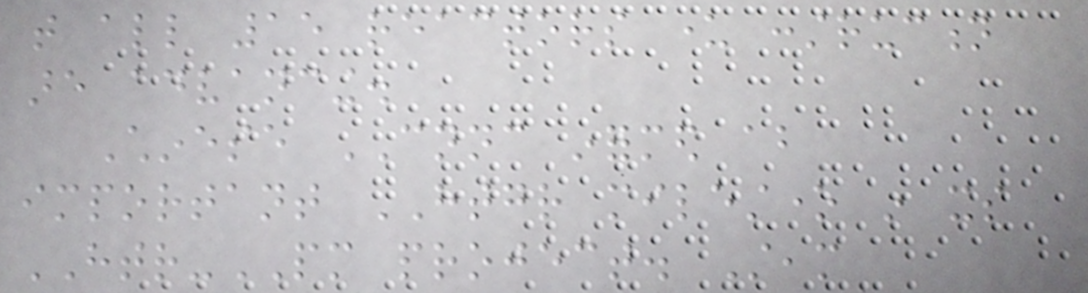that all 15 reactors under construction
are advancing.
Chinese CNNC informed about
important HTGR milestone in its
HTR-PM project. Steam
